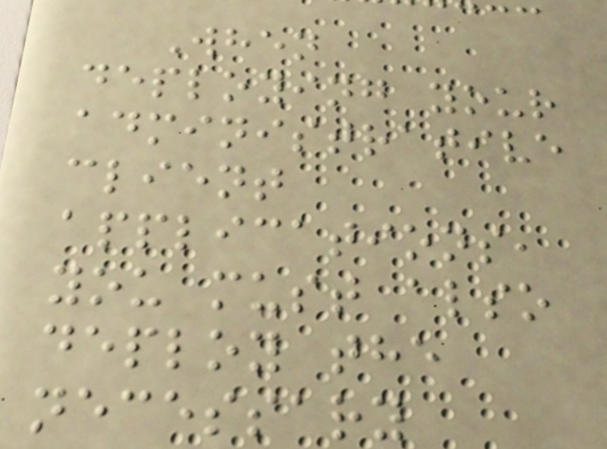When
deploying your
administrative
client
applications,
you must also
deploy the
necessary
